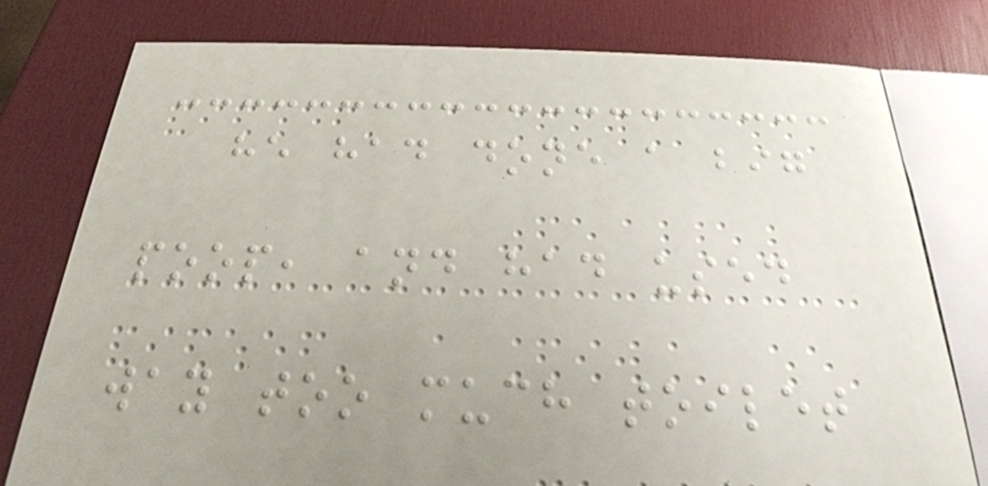he had done a big
poop, and had used
way too much toilet
